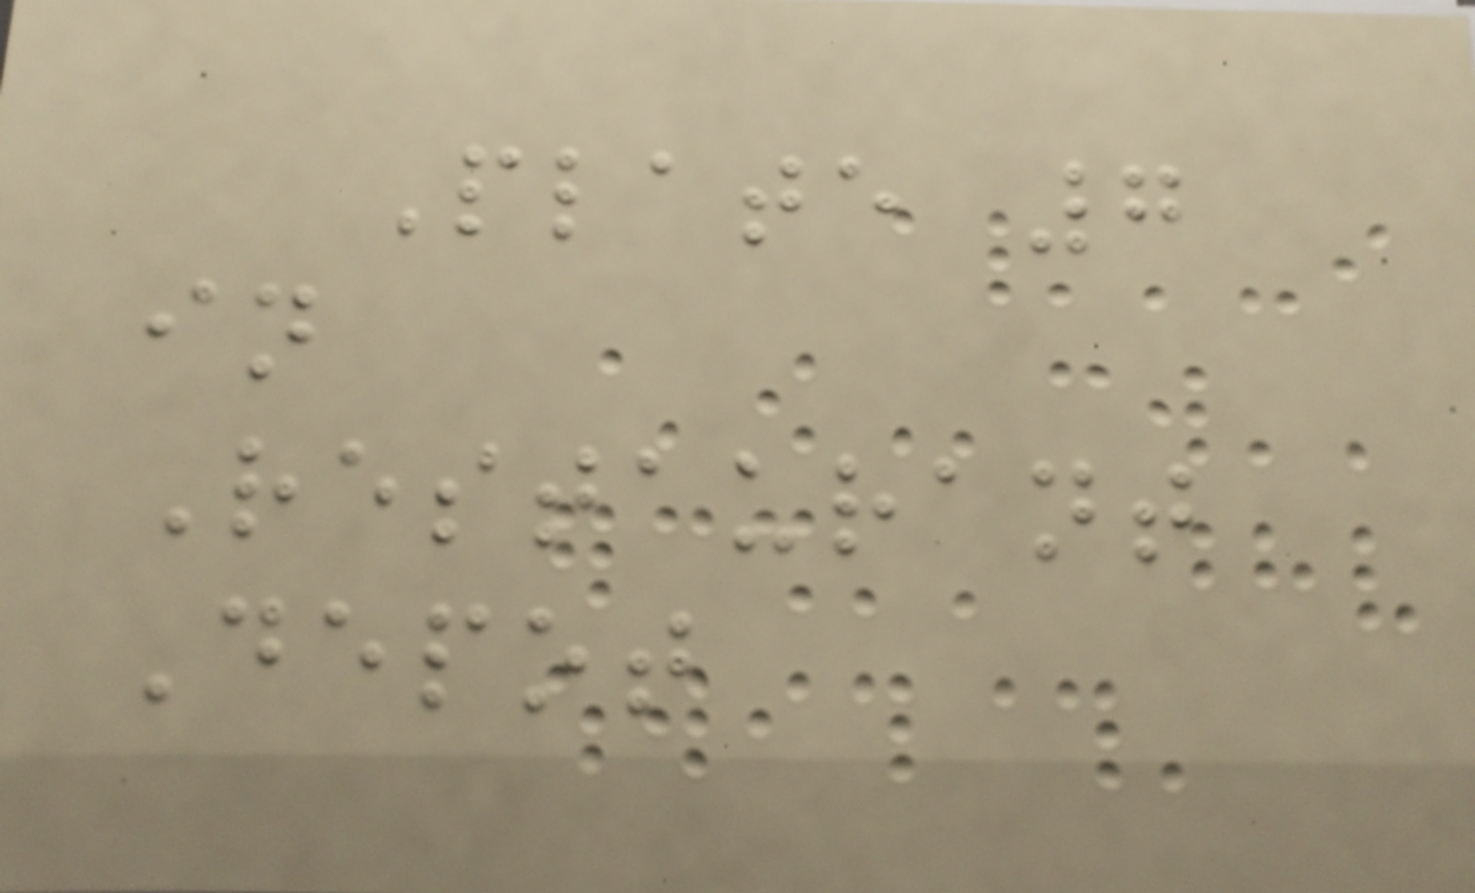Plate 7
in
Restaurant
Depot
